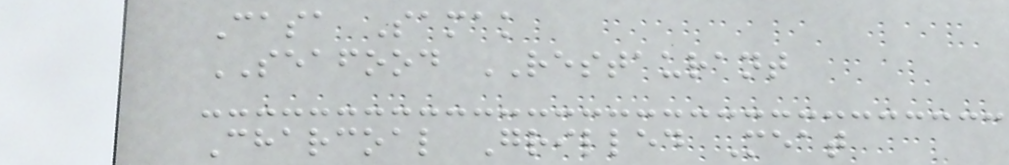Casa Samak
SEAFOOD RESTAURANT
Charcoal Grilled Meat
